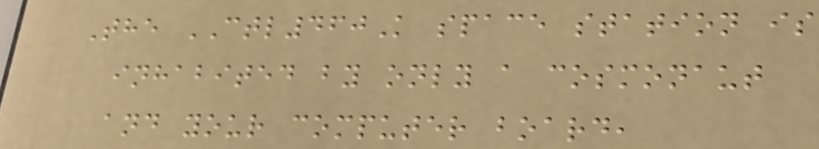The CTL460K space station is
inhabited by only a cosmonaut
and your computer board,
